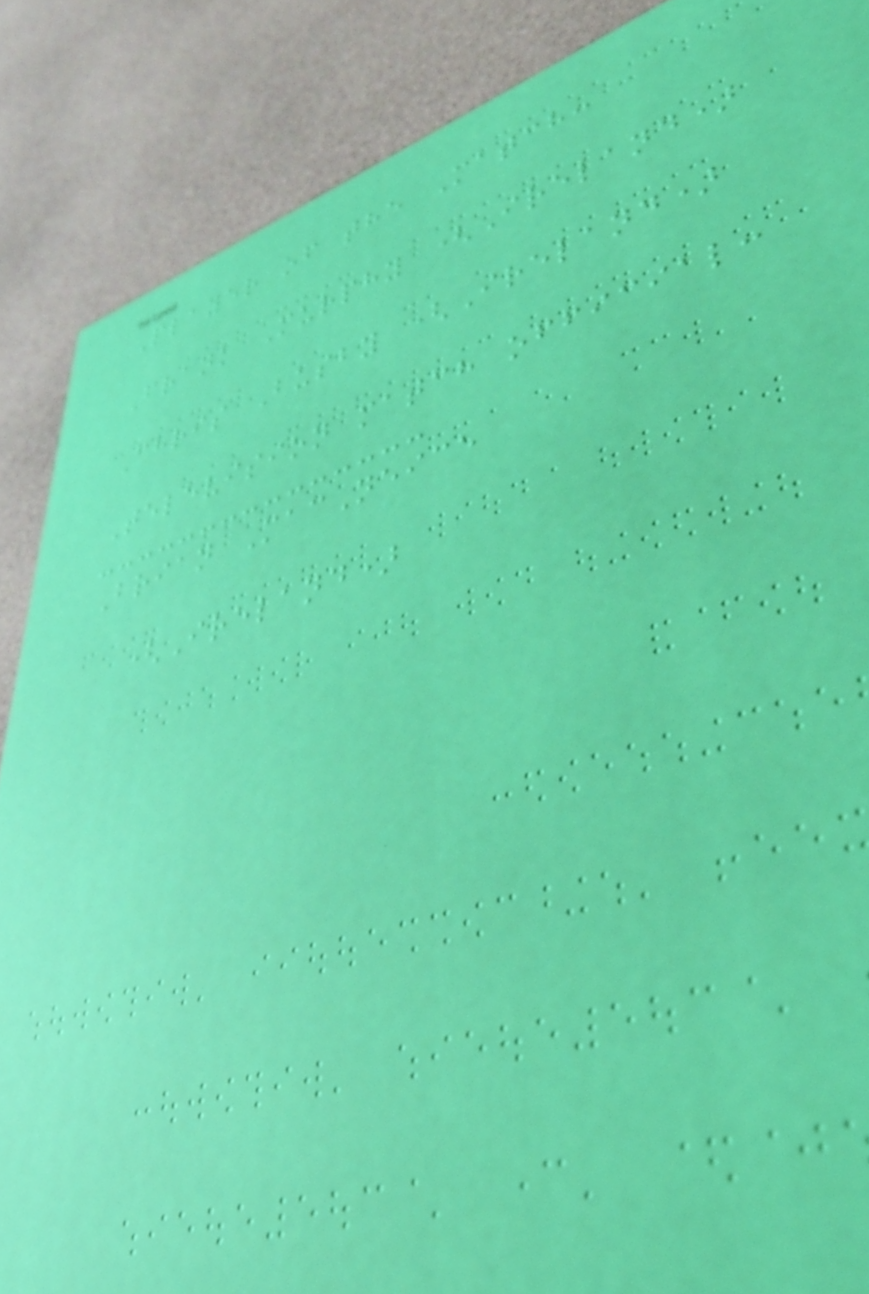Player of the Match:
Frank Murphy (Ireland)
Chris Busby (Ireland)
Television match official:
Brian MacNeice
(Ireland)
